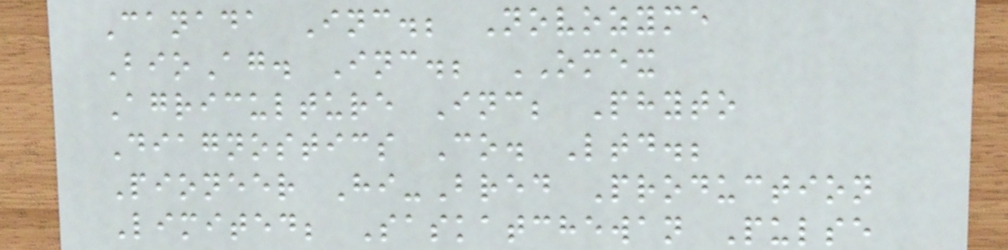Canada Inc.; Novozyme
BioAg. Inc.; OMEX
Agriculture Inc; Phyto
Diagnostics Co. Ltd.;
Pioneer Hi-Bred Production
Limited; Saskatchewan Pulse
